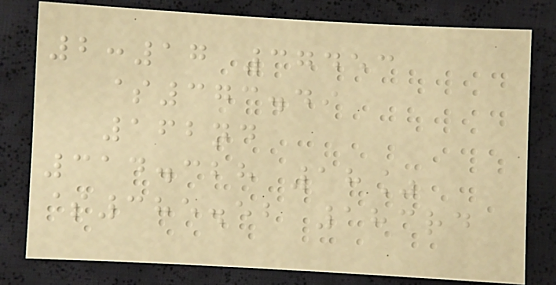2:17 37453
$373.49
162nd
314.328 18%
$385.52 183rd
